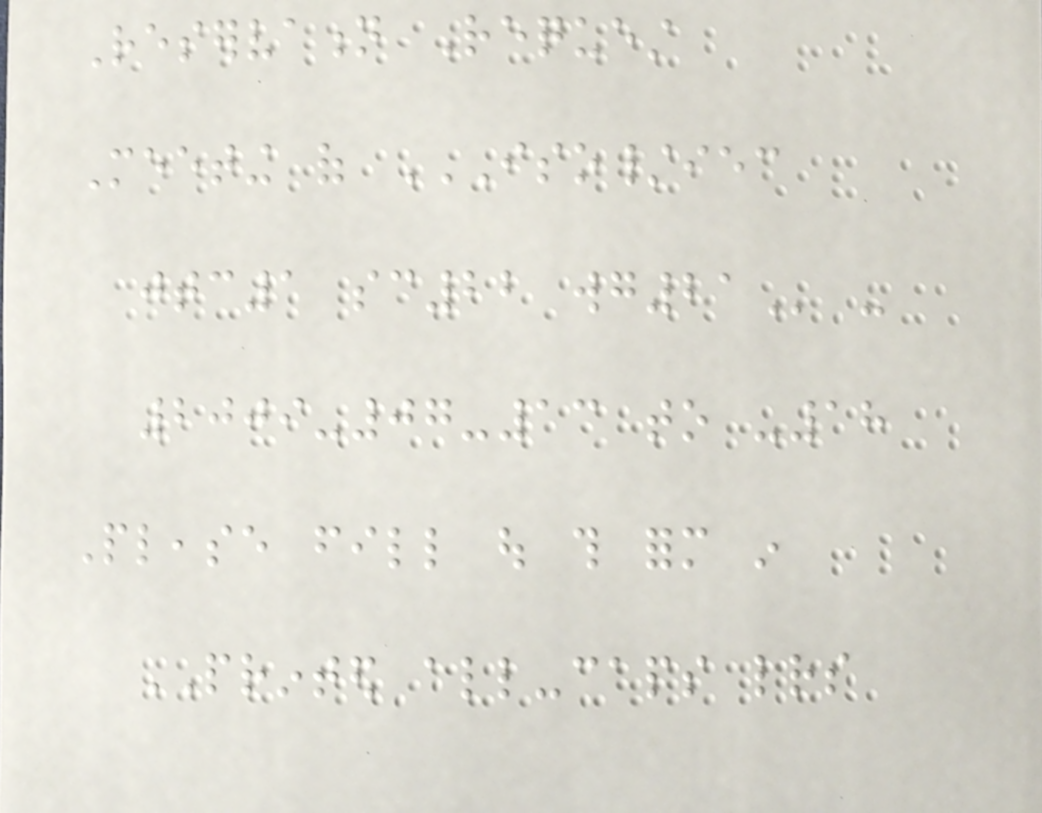Reservation Request
Meeting of ISO/IEC
JTC1 SC22 WG21 -
2009-07-13 to -18
Please fill out this form in
PRINTED all-caps letters
